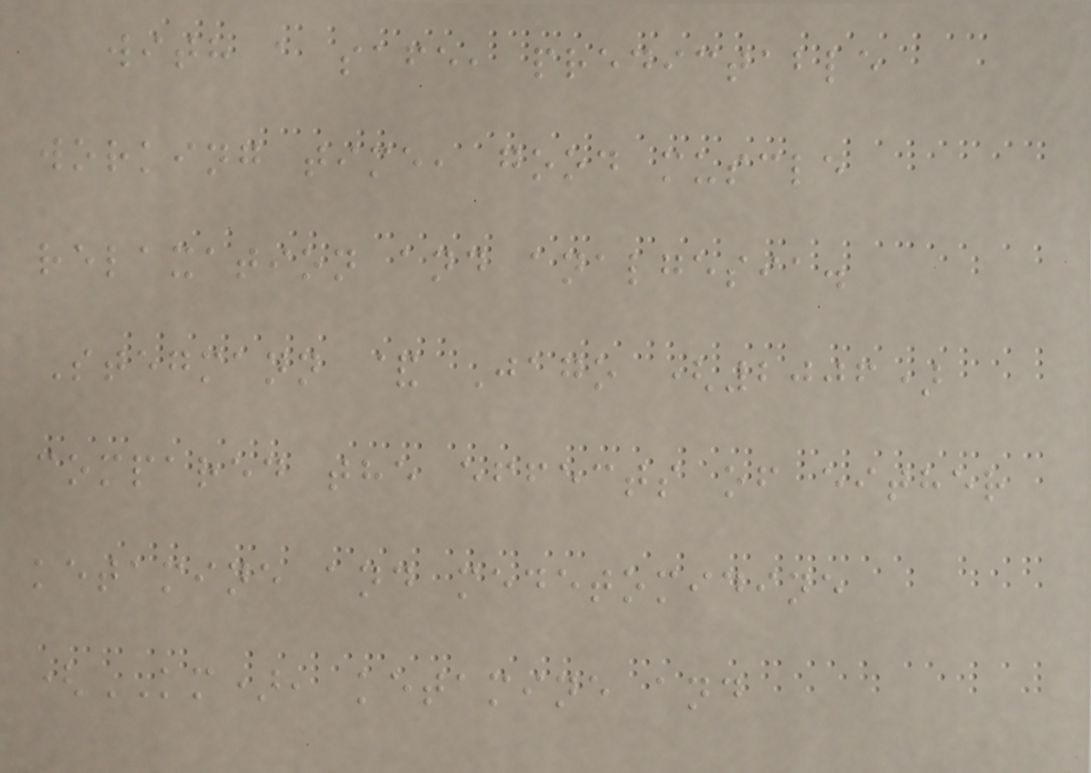with a safe, predictable
working time, good muscle
relaxation and analgesia.
Stegmann & Jago (2006)
compared the effects of either
ketamine and medetomidine
(KM), ketamine and
